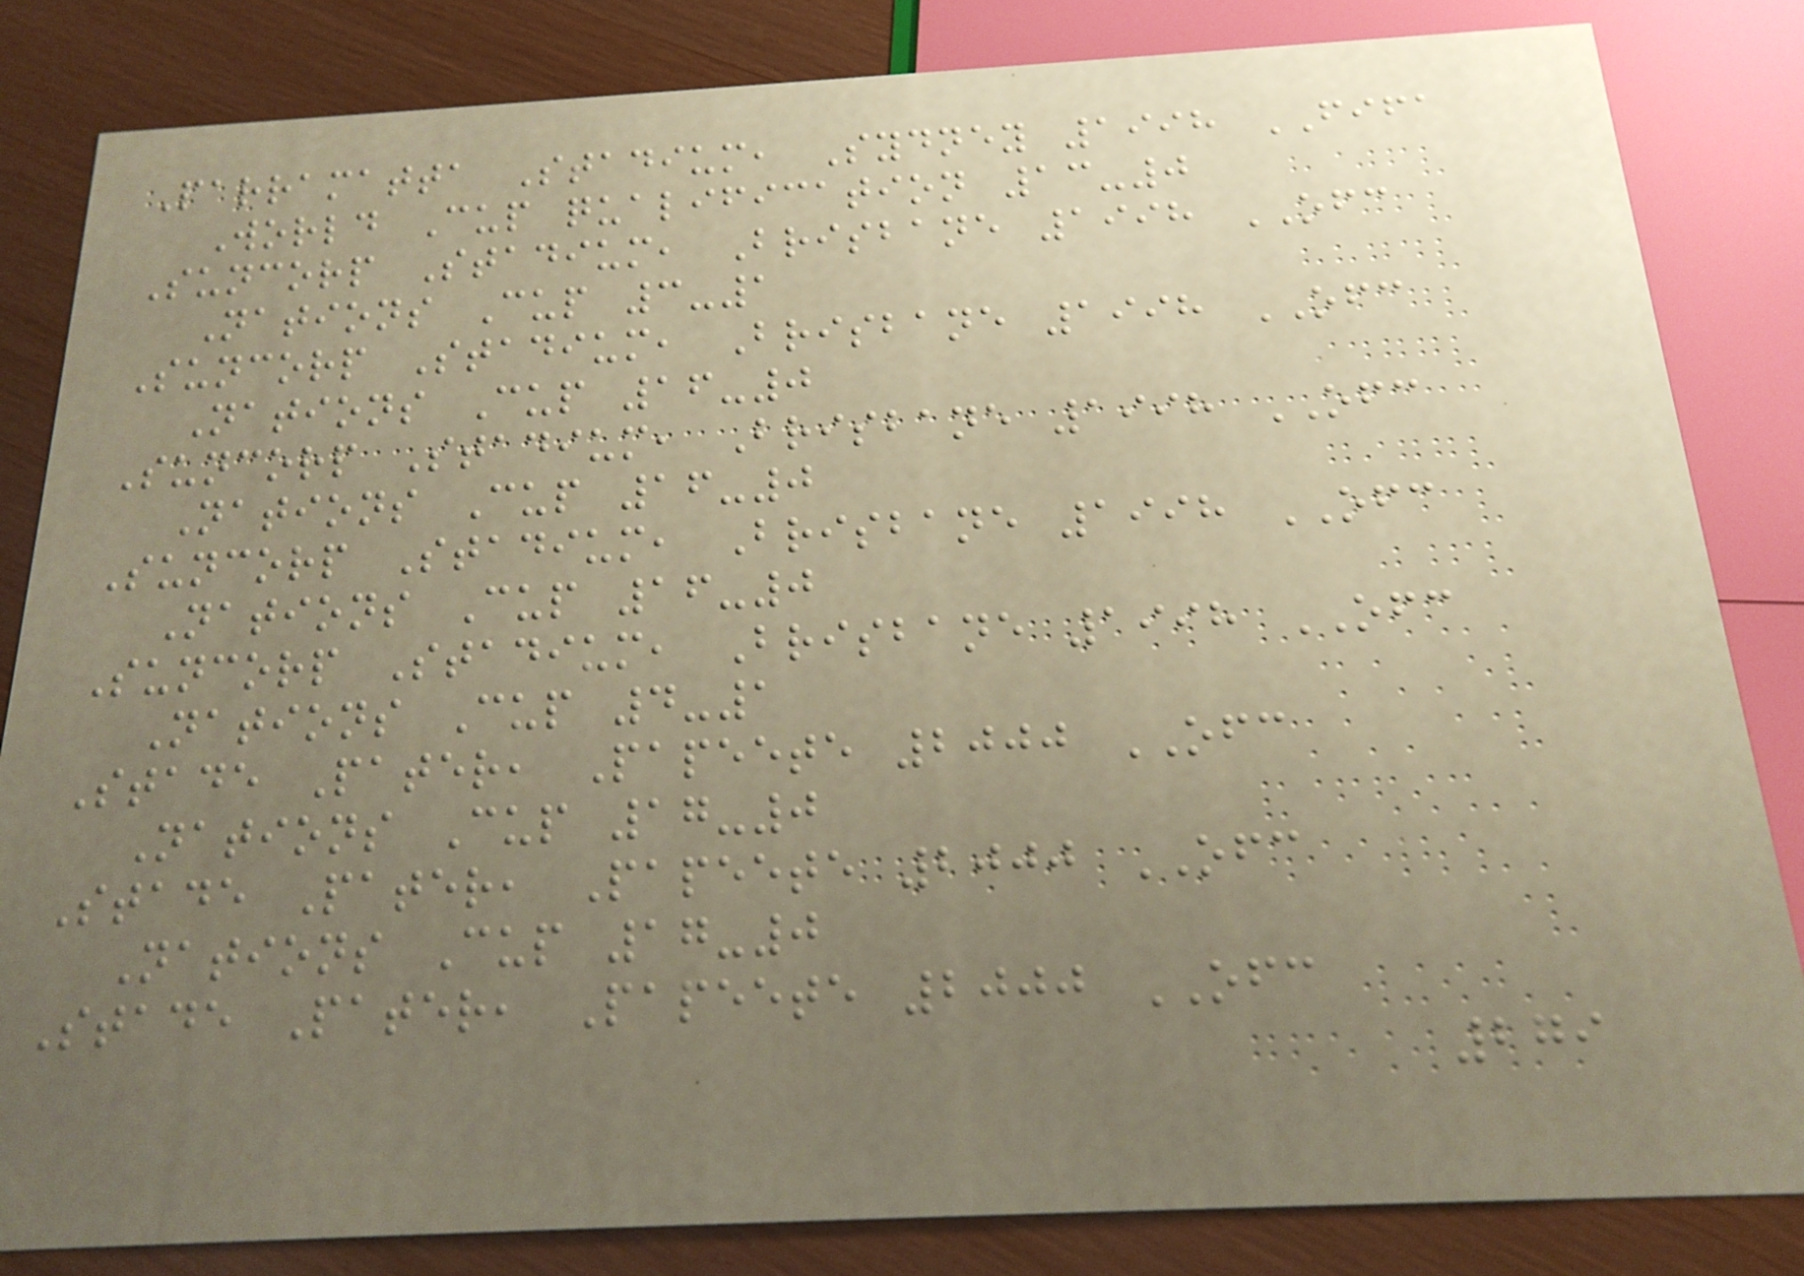Parramatta Stadium, Sydney 1998 FIFA
World Cup qualification 13-0
Suncorp Stadium, Brisbane 1998 OFC
Nations Cup 3-1
Suncorp Stadium, Brisbane 1998 OFC
Nations Cup 16-0
Suncorp Stadium, Brisbane 1998 OFC
Nations Cup 16-0
Suncorp Stadium, Brisbane 1998 OFC
Nations Cup 16-0
Suncorp Stadium, Brisbane 1998 OFC
Nations Cup 4-1
Stade Pater, Papeete 2000 OFC
Nations Cup 17-0
Stade Pater, Papeete 2000 OFC
Nations Cup 17-0
Stade Pater, Papeete 2000 OFC
279
